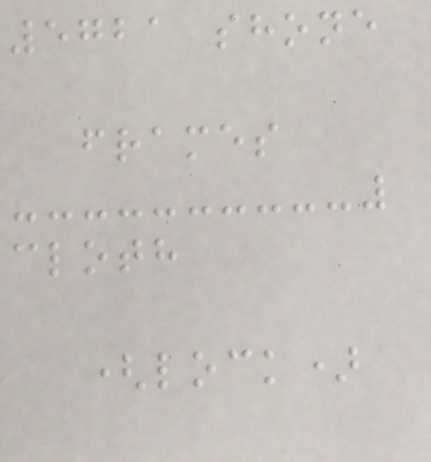5721 shone
frames
cloth
(lock)
